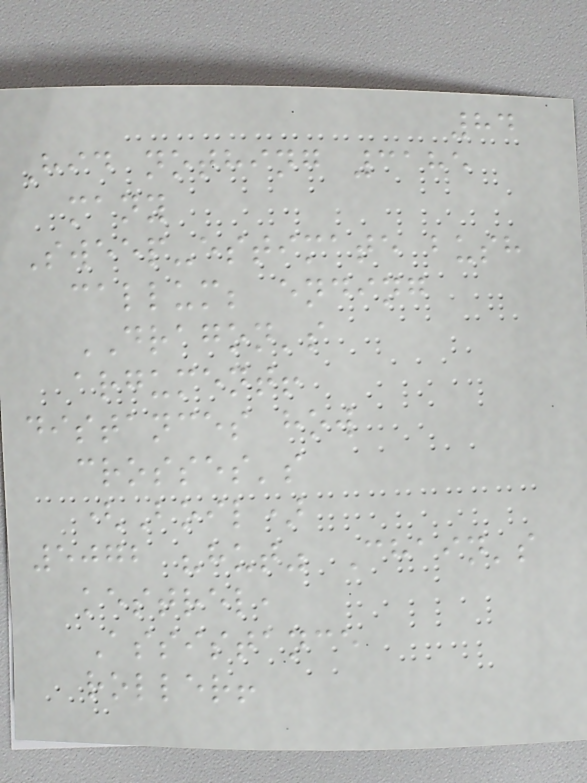84
Hid nothing 3185
many
Sweep-estimate bush
callum; ending
DRAGON's
argument!
distances how
crosses's
(Boil)
5072 "hut" Chain's
kestrel,
Assistance
roller!
